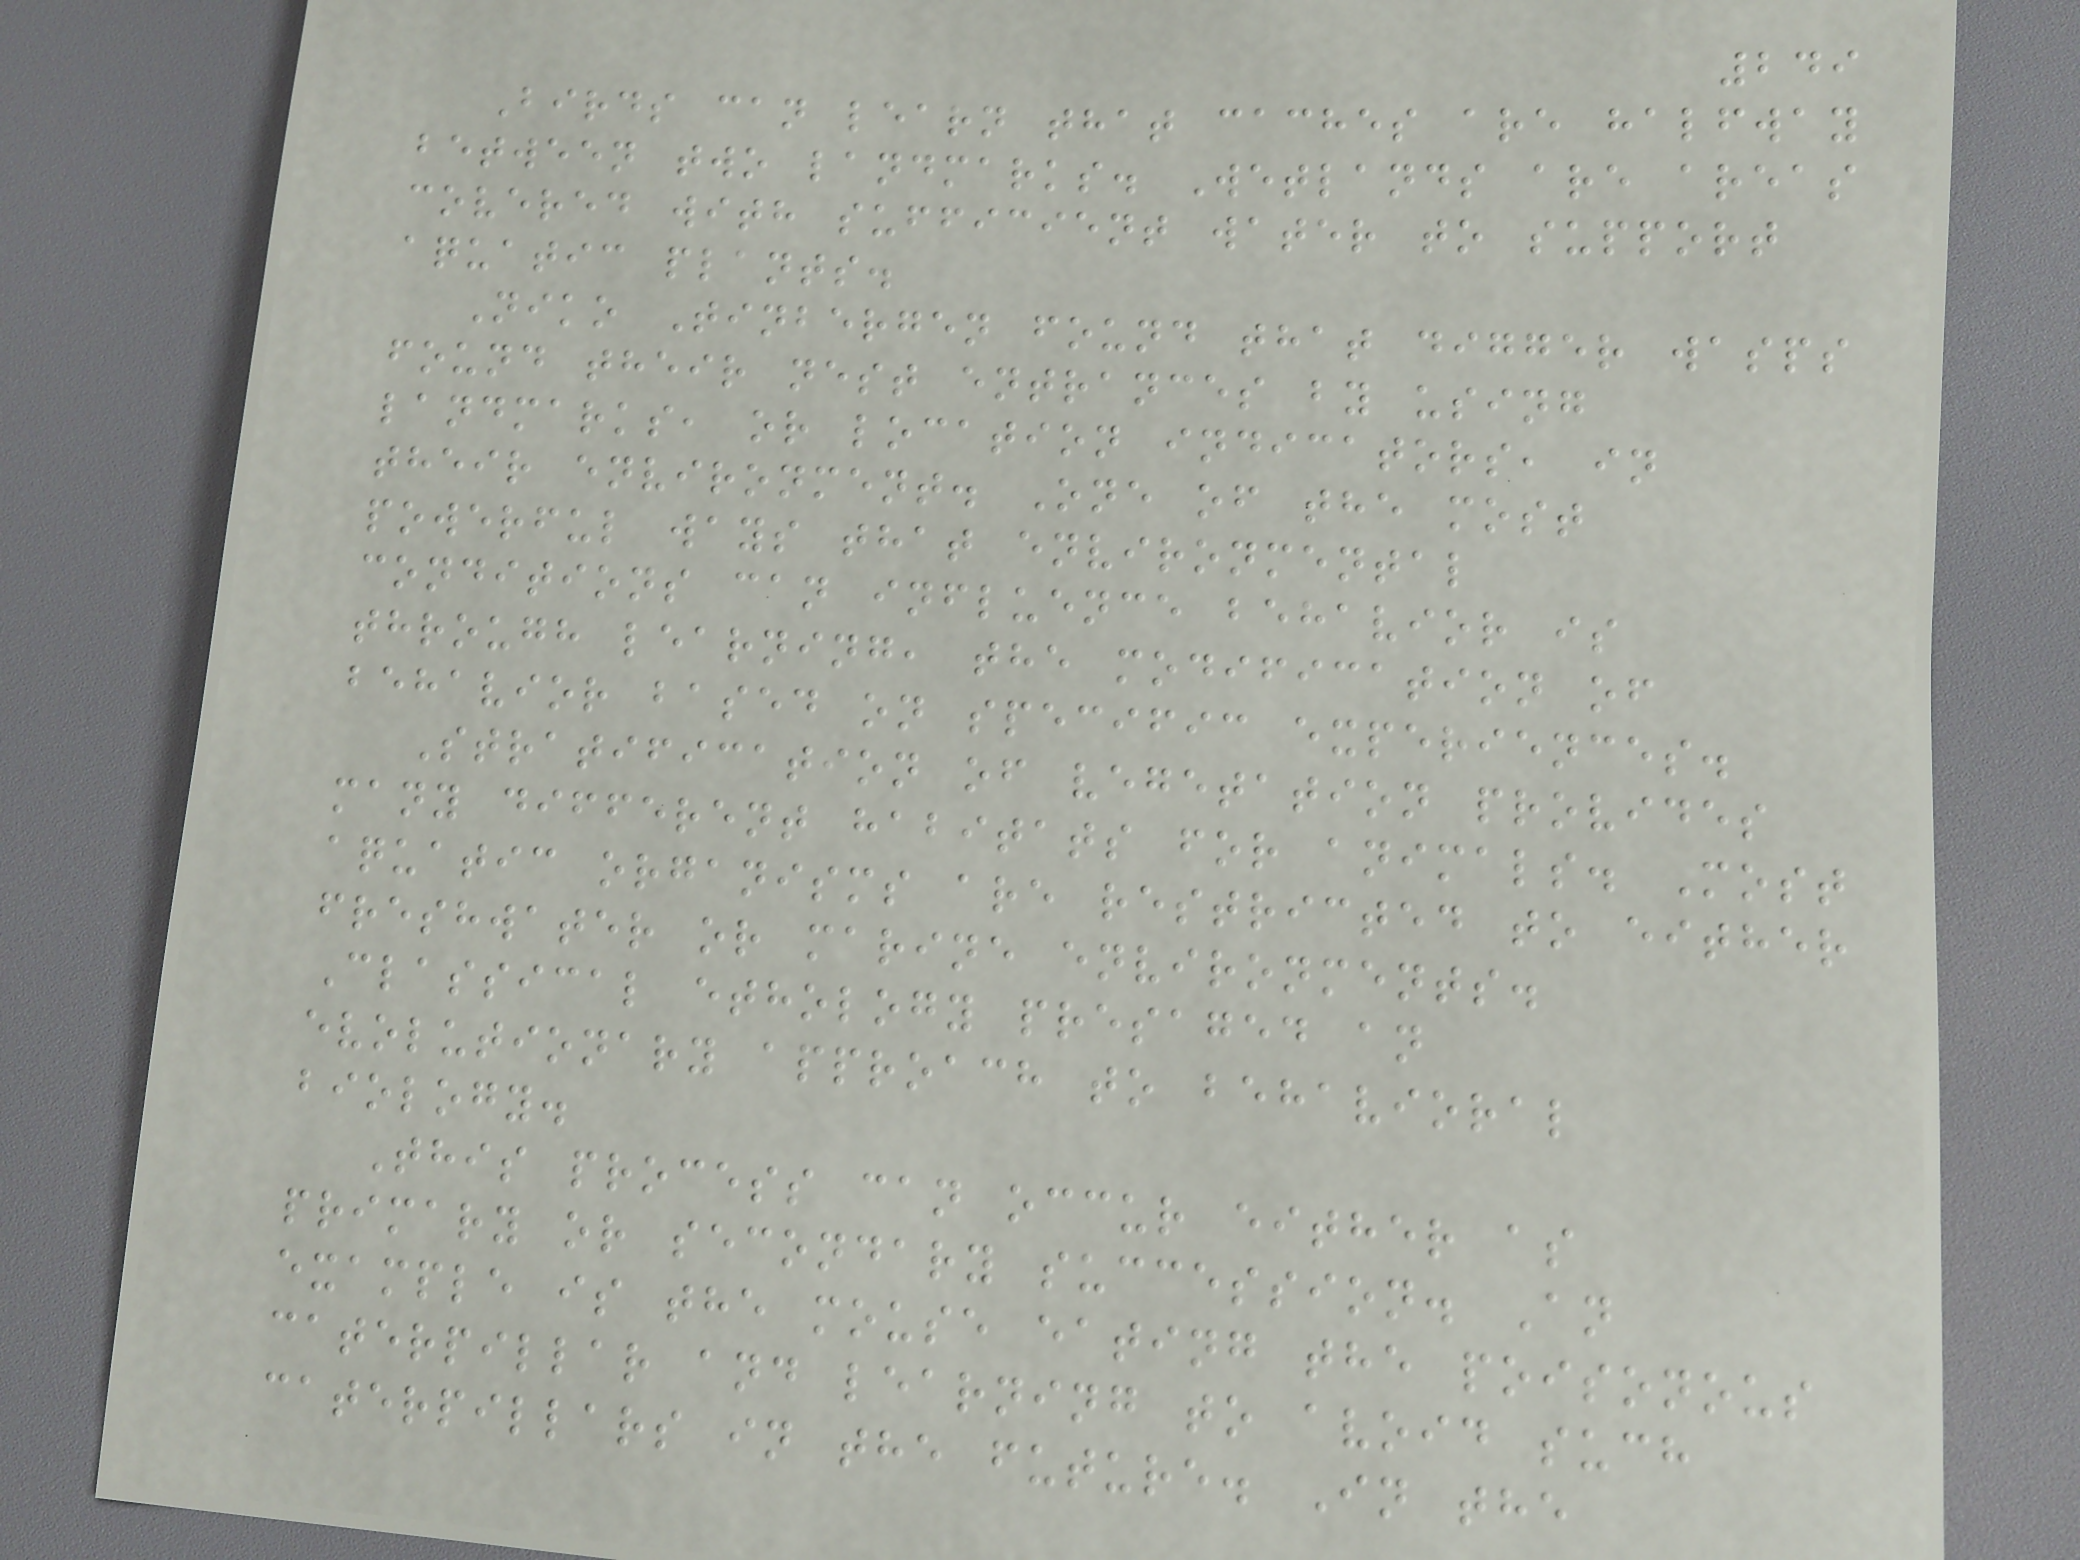249
Birds can learn that caches are halfway
between two landmarks. Wetlands are areas
covered with sufficient water to support
aquatic plants.
Niko Tinbergen found that digger wasps
found their nest entrances by using
landmarks, or location indicators, in
their environment. One of the most
powerful ways that environmental
conditions can influence behavior is
through learning, the modification of
behavior based on specific experiences.
Stratification of vegetation provides
many different habitats for animals. Most
aquatic organisms are restricted to either
freshwater or marine environments.
Classical ethology presaged an
evolutionary approach to behavioral
biology.
This process can occur either as
primary or secondary succession. An
example is the mouse eating the poisonous
caterpillar and learning to avoid such
caterpillars in the future. In the
